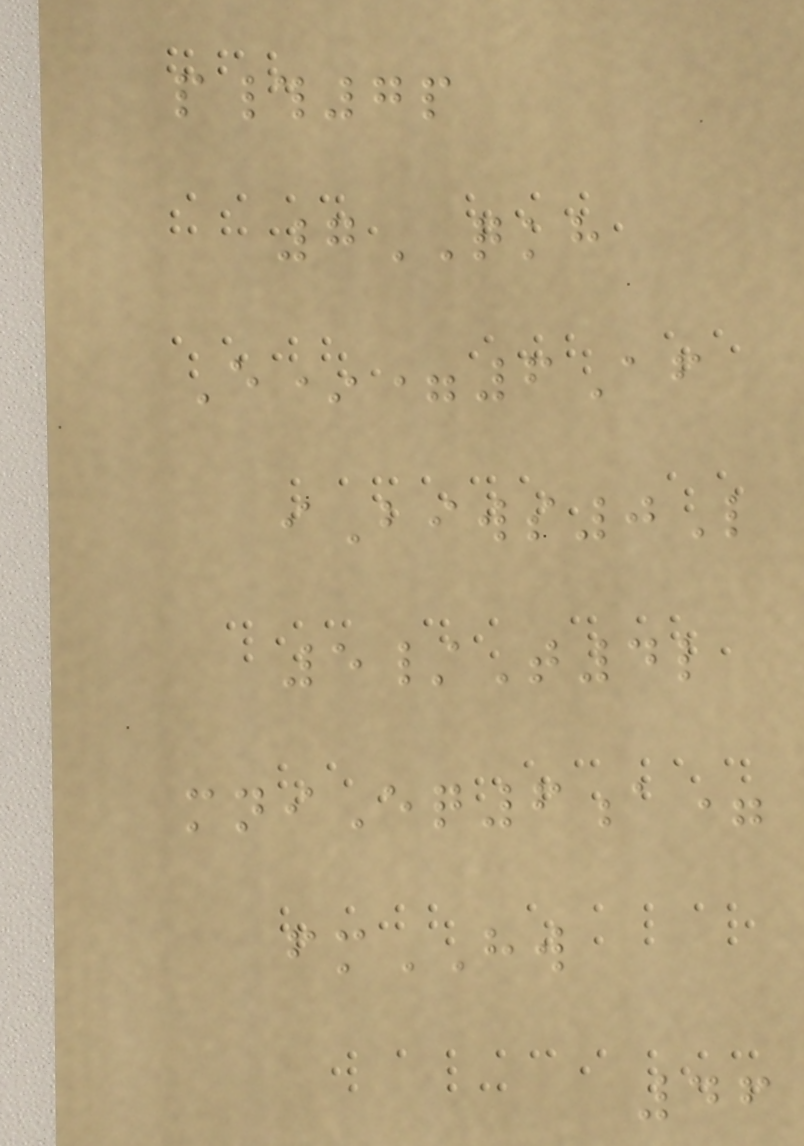p#7p
7QKH
E*=6Af
iBiws0L
5/T4l
mniEq6a=
fmHW
46
